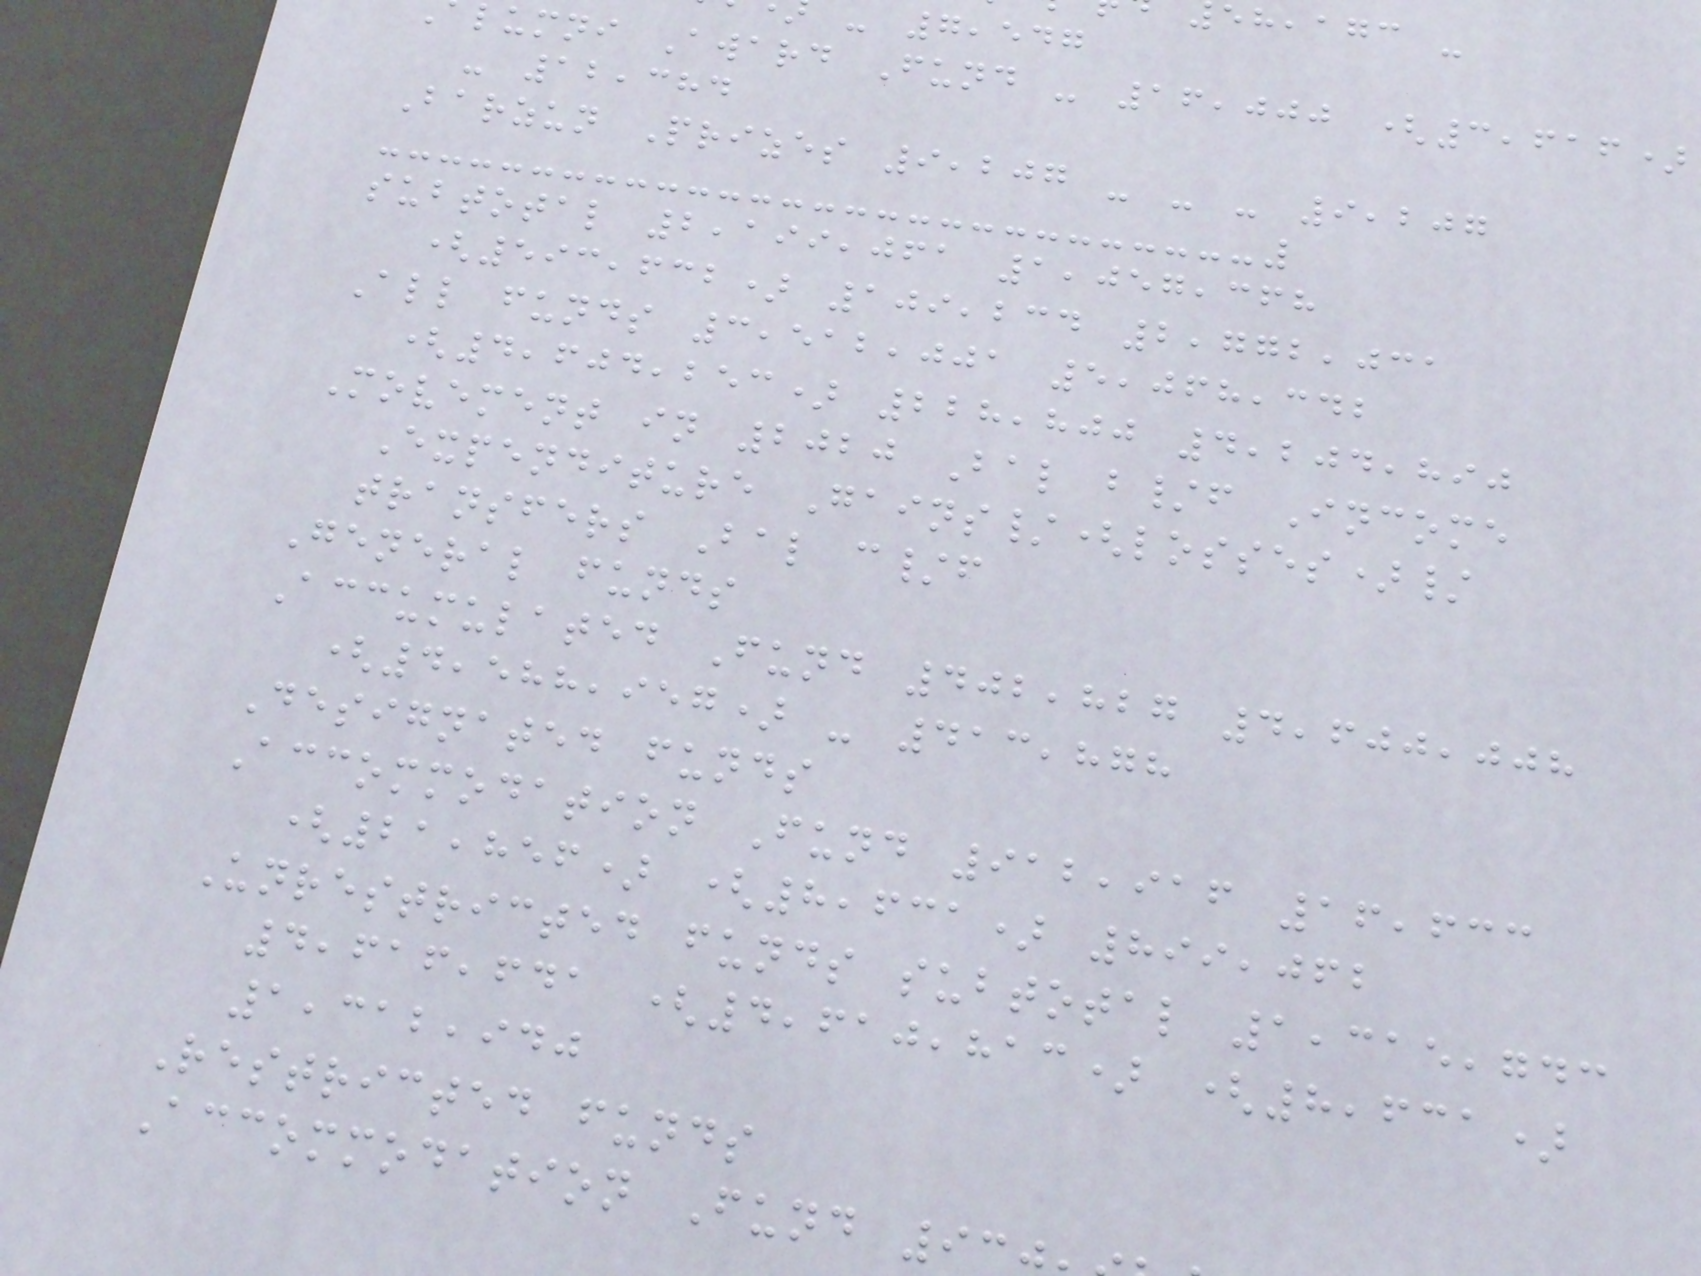- 7,547
lumni Award Fund - 16,000 (3,616)
- 12,384
Barzun Prizes 9,207 - - - 9,207
subtotal 2,199,061 1,057,368
(593,632) 109,234 2,772,031
All funds 3,512,001 5,068,342
(4,604,253) 228,800 4,204,890
Movement in 2020 Bal b/f Income
Expenditure Gains/(losses)/
transfers Bal c/f
General funds
Accumulated Fund 402,827 4,600,008
(4,588,957) - 413,878
Designated funds
Accommodation Fund 912,916 16,633
(21,856) (8,631) 899,062
Unrestricted funds subtotal 1,315,743
4,616,641 (4,610,813) (8,631)
1,312,940
Restricted funds
Accommodation Fund 9
